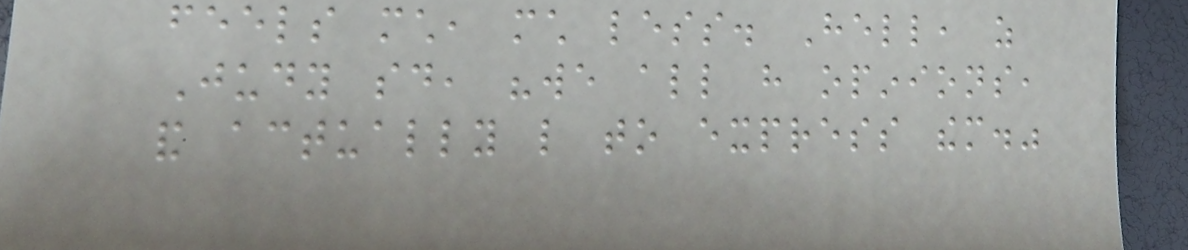feels much, much less. Hell, as
Judy said, "we all have opinions,
and actually like to express them."
